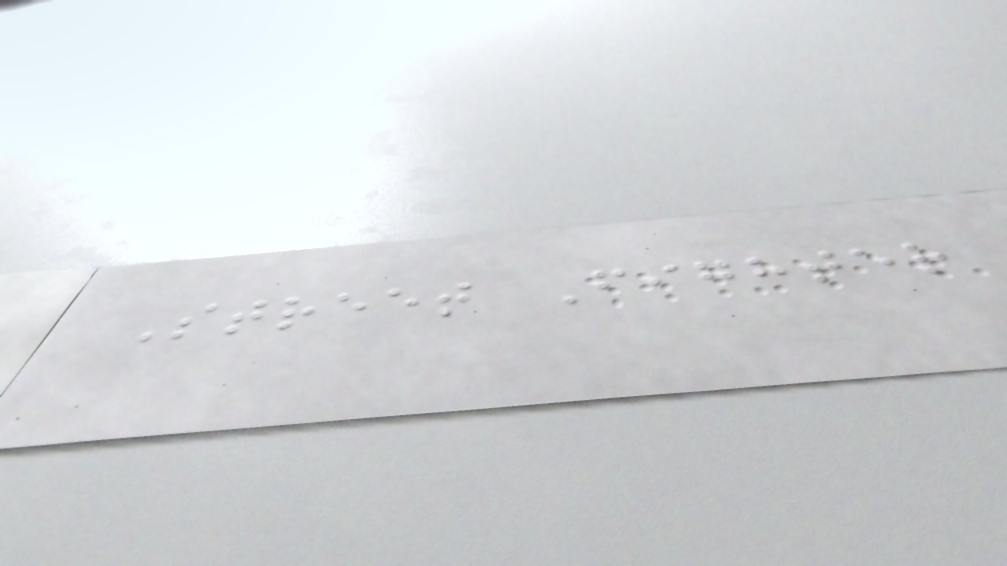Street Fighter
